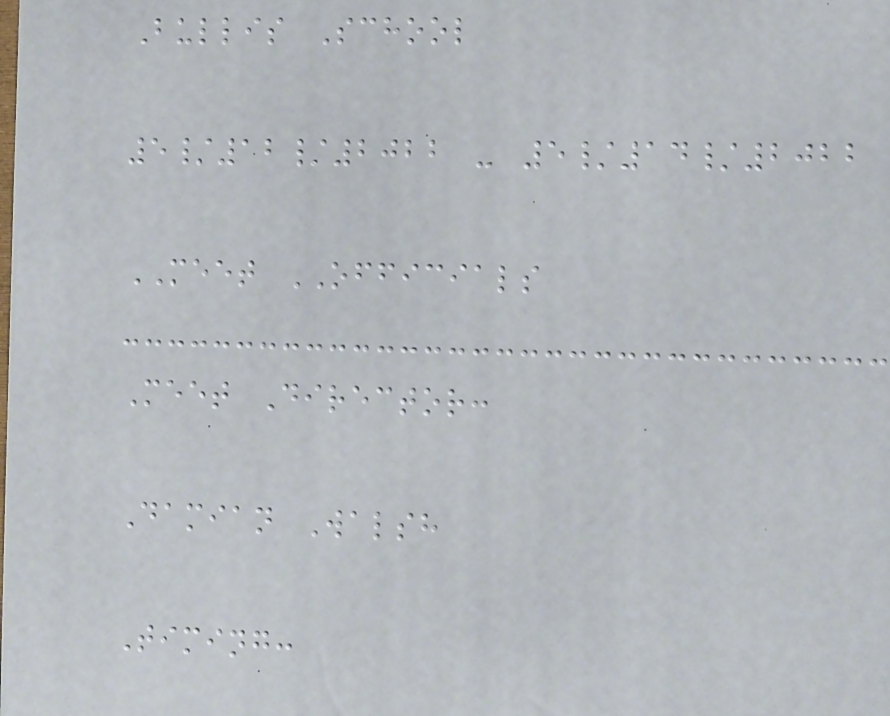Bullis School
5/12/2022 - 5/14/2022
MEET OFFICIALS
Meet Director:
Damian Walsh
Timing:
